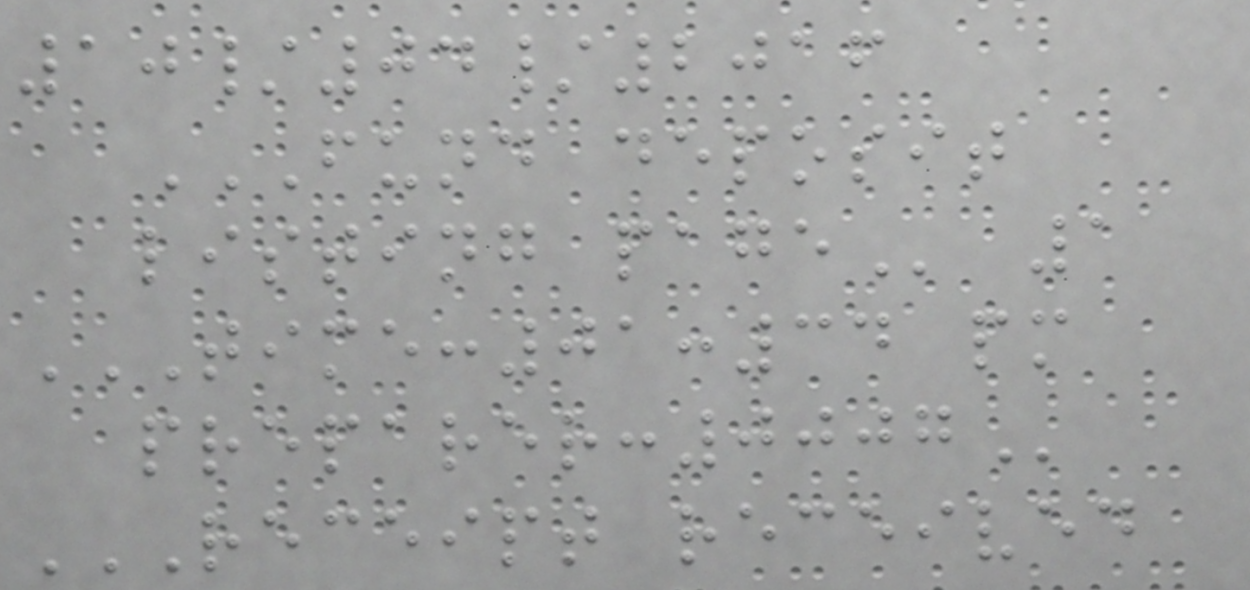10/04/2016
FUND DEPOSIT
LISTING PAGE 1
TIME:01:34 PM
PREPARER:0007
RECEIPT RECEIVED
